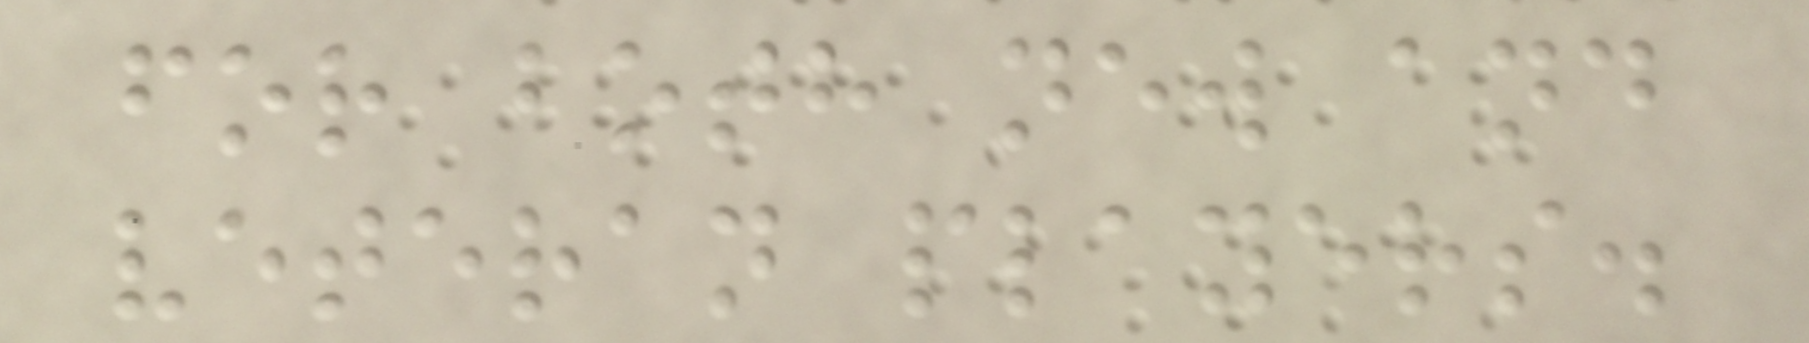for both new and
veteran players.
